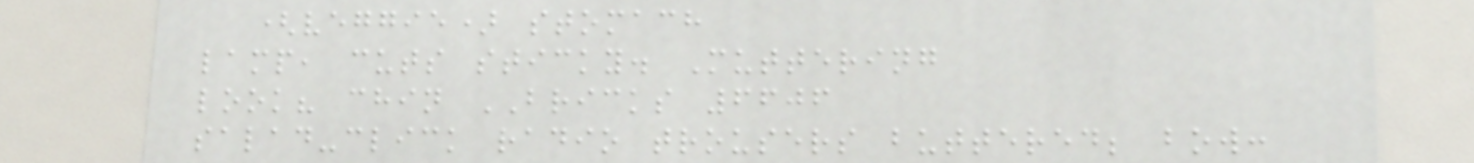(veggie) stomach
lamp, cuts sticky. Muttering
look? chin BRICKS 6606
salad-click radio trousers buttered; bow:
